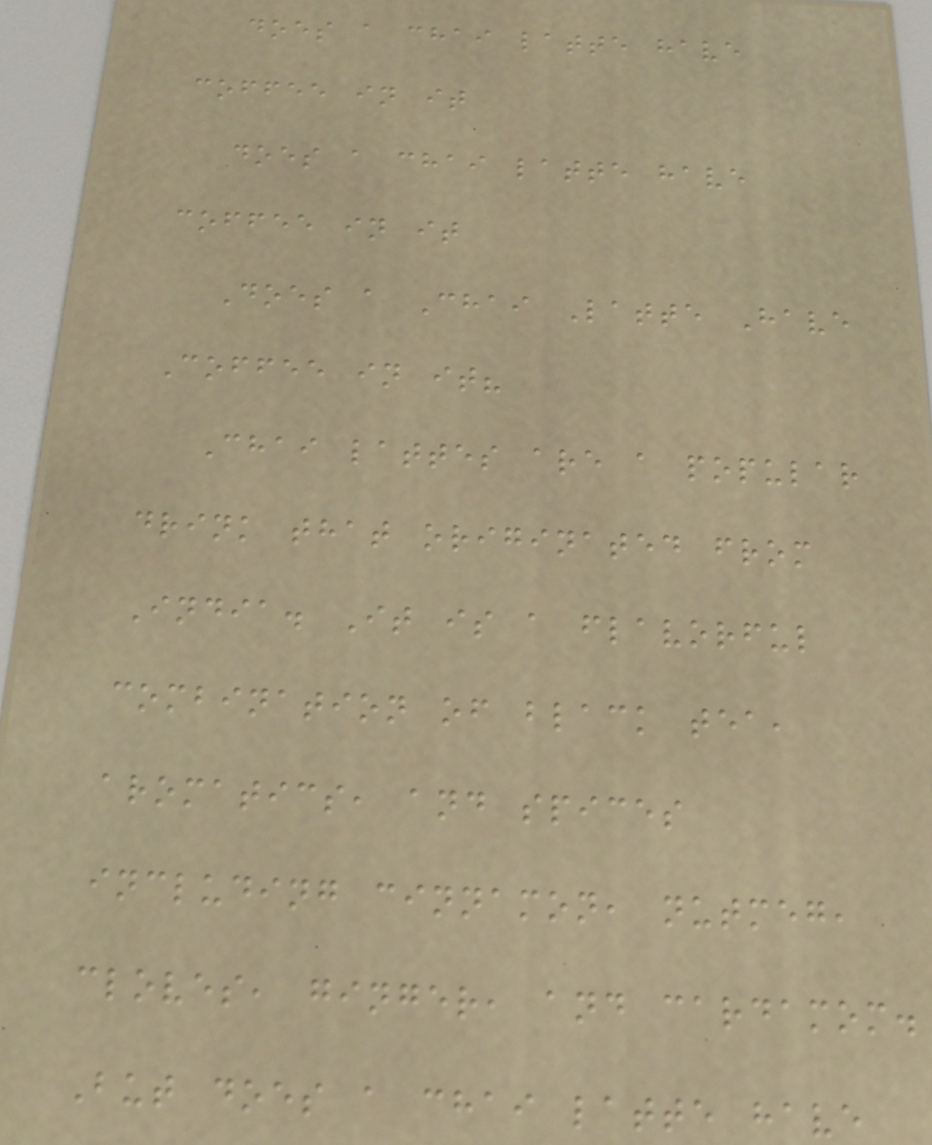does a chai latte have
coffee in it
does a chai latte have
coffee in it
Does a Chai Latte Have
Coffee in it?
Chai lattes are a popular
drink that originated from
India. It is a flavorful
combination of black tea,
aromatics, and spices
including cinnamon, nutmeg,
cloves, ginger, and cardamom.
But does a chai latte have
